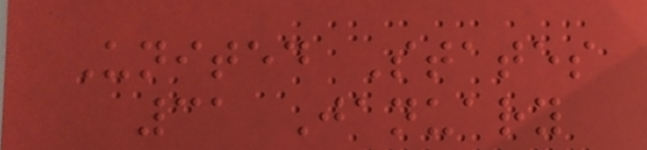United States
31 January
